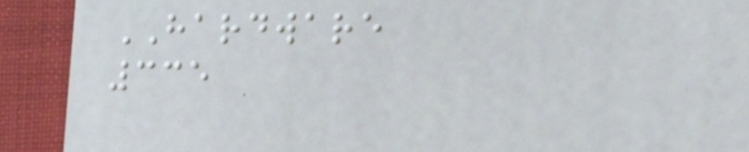HARDWARE
335
